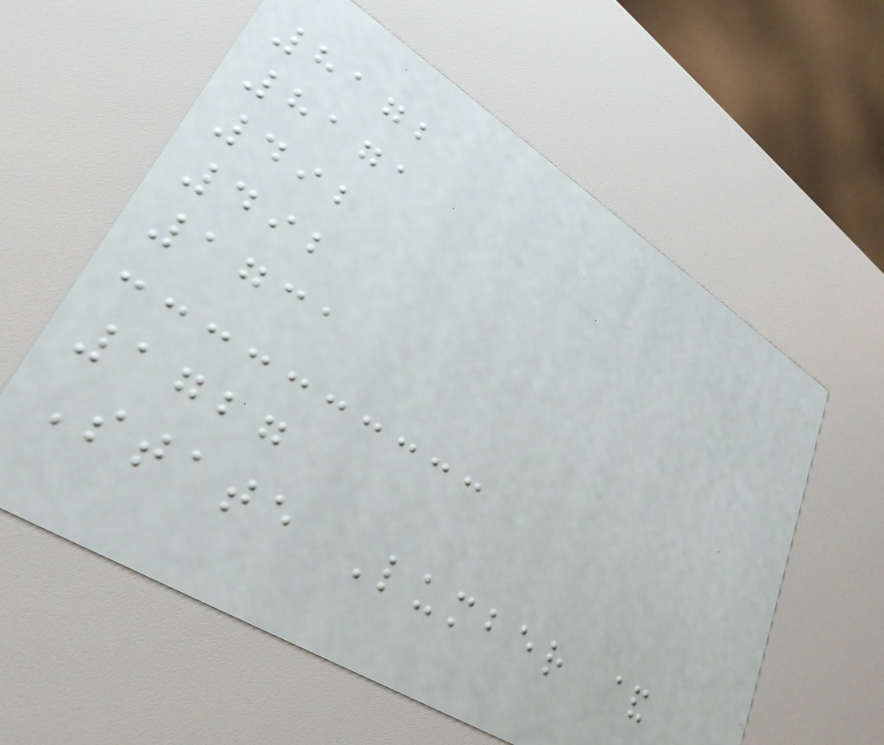8172
8171
492
492
1731
1727
State Lumber &
